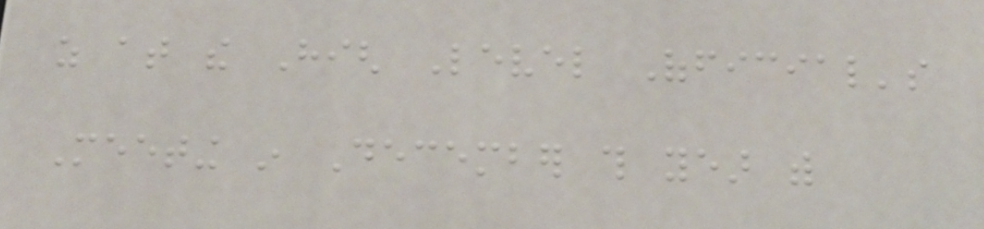as at the High Level Official's
Meeting in December this year with
